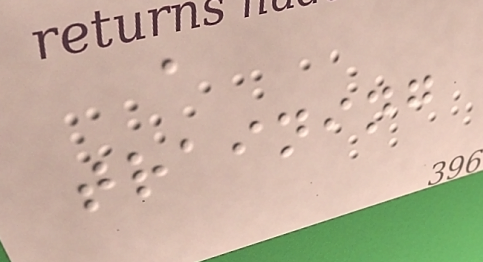a
training
